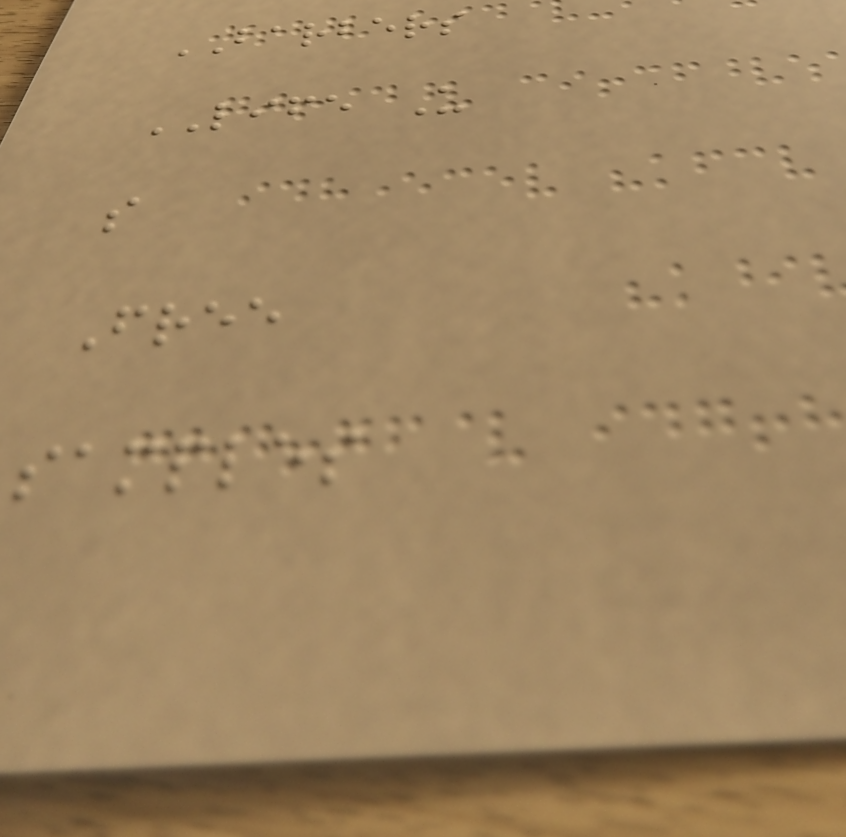BARBERS
LIFE U
s
Free
samples
